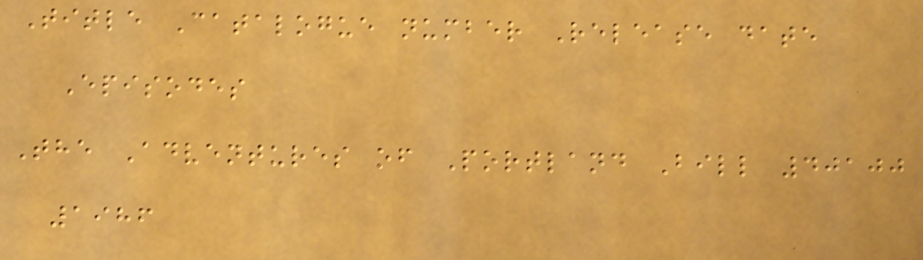Title Catalogue number Release date
Episodes
The Adventures of Portland Bill 40100
1986
